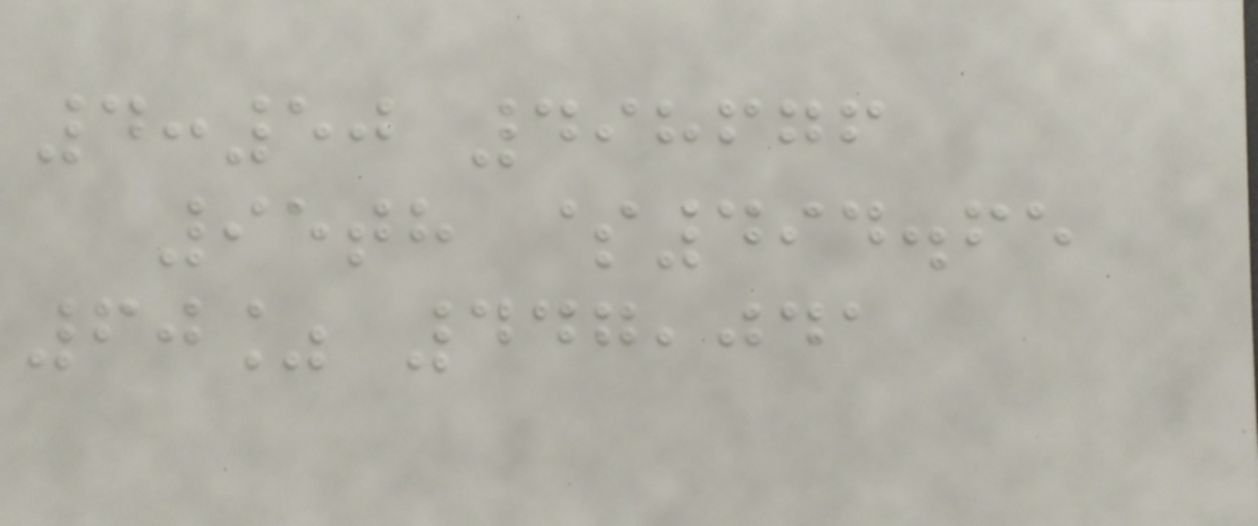4:50 498676
95th $494.65
60% 447,041
